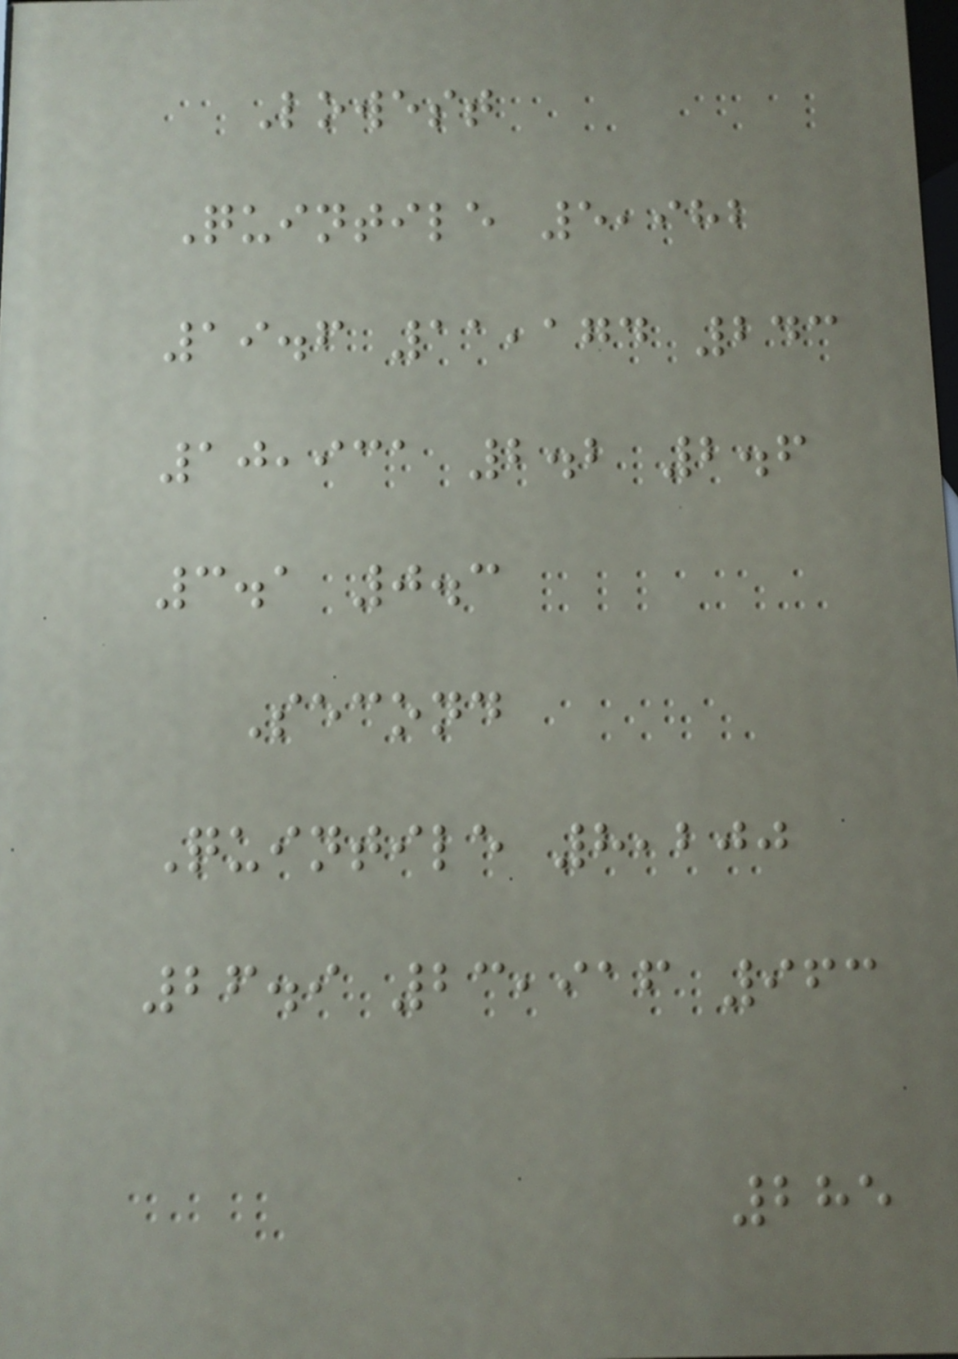Lowest
Quintile 5,982
19.6 11,174 243
10,931 2.2 2.6
3.1 0.3
Second
Quintile 8,200
26.9 23,916 963
285
